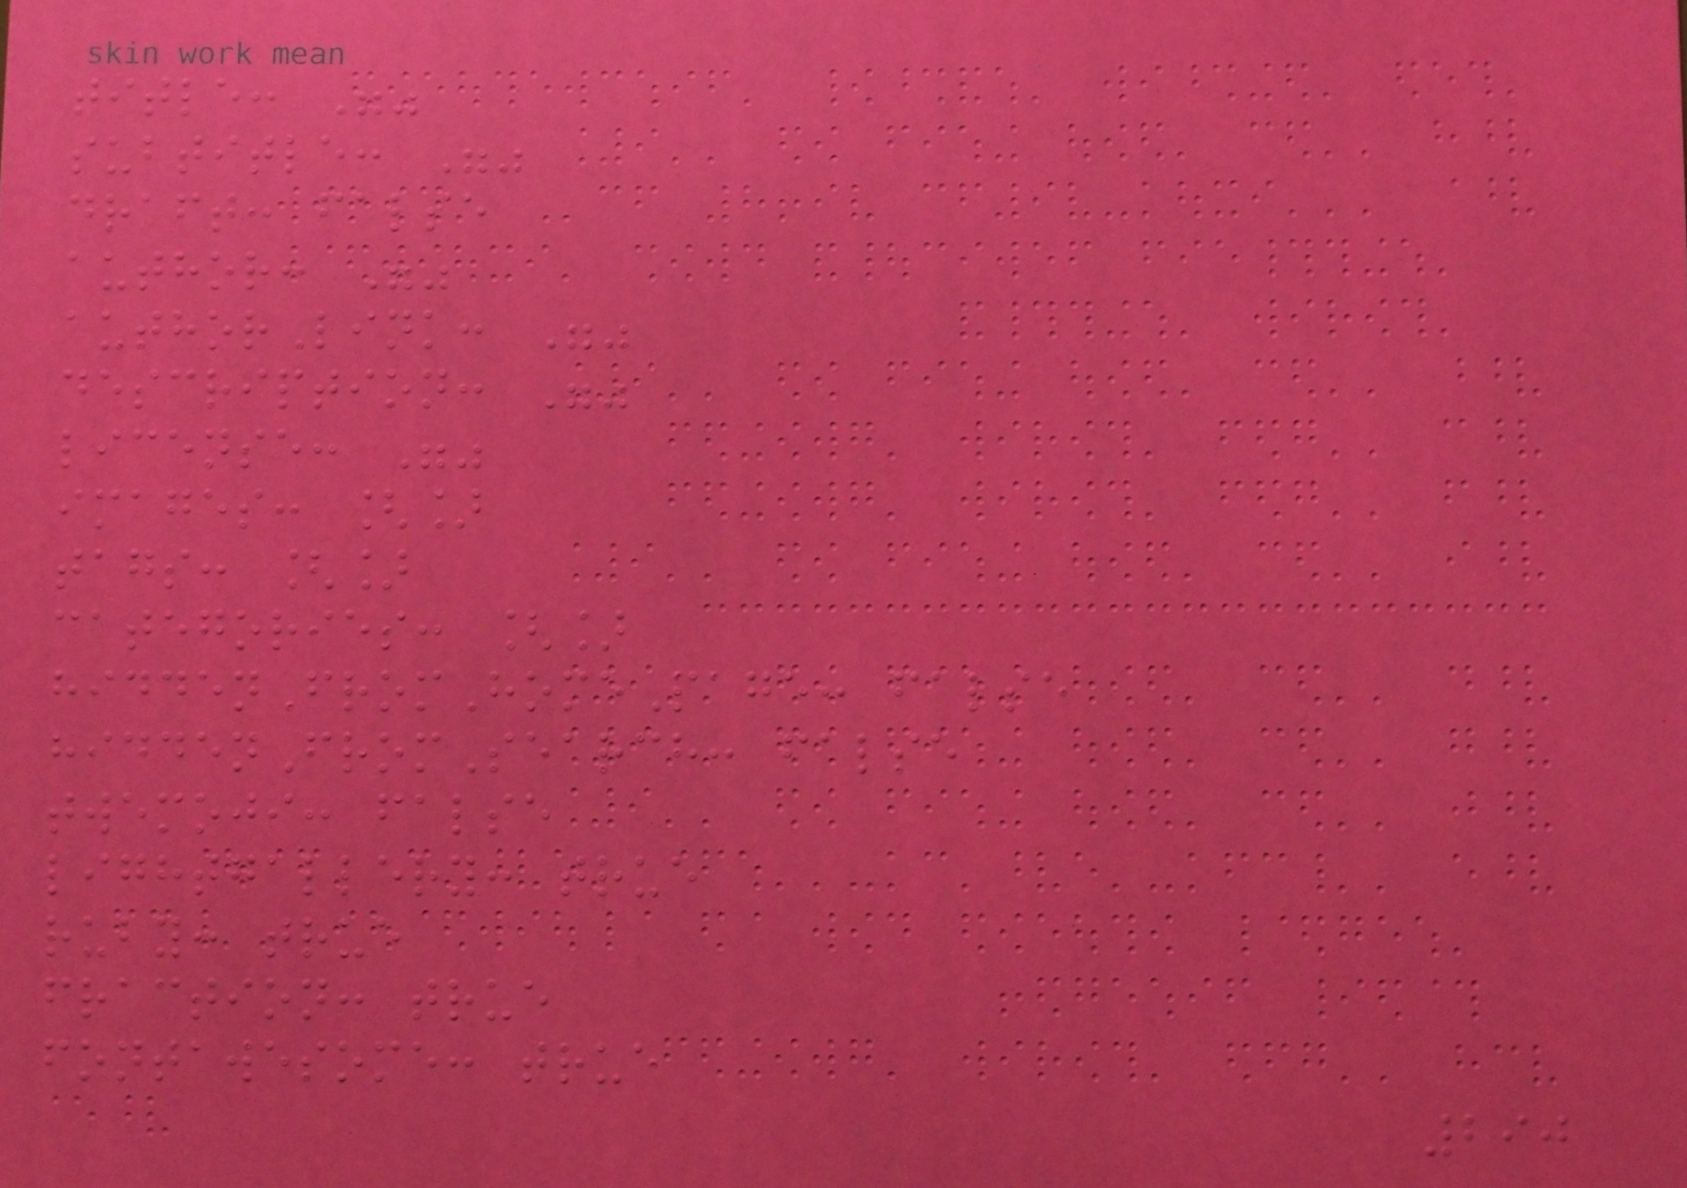title: ""
subtitle: ""
draft: false
author: ""
authorLink: ""
description: ""
license: ""
images: []
tags: []
categories: []
hiddenFromHomePage: false
hiddenFromSearch: false
twemoji: false
lightgallery: true
ruby: true
fraction: true
fontawesome: true
290
